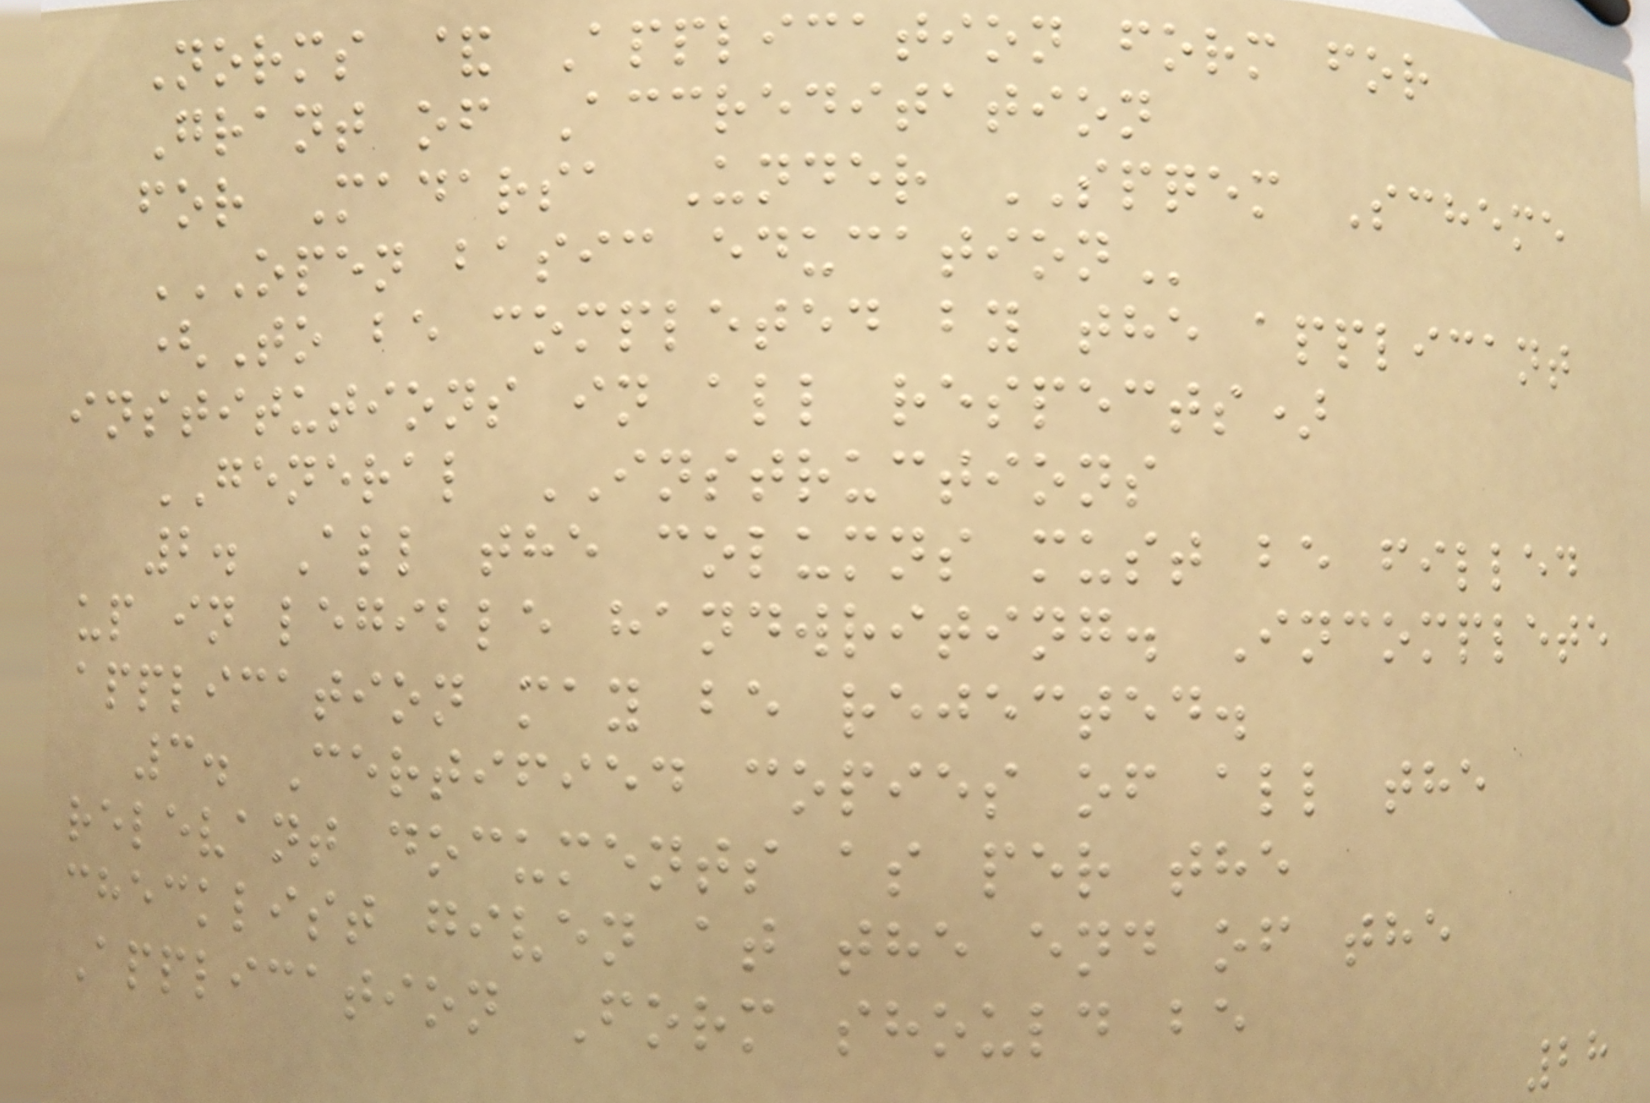Norms & Application form for
Grant of Accreditation
for Madarsa Under SPQEM Scheme
OPEN BASIC EDUCATION
(To be completed by the applicant
institutions in all respects)
GENERAL INSTRUCTIONS
2. All the columns must be filled
up in legible handwriting. Incomplete
application may be rejected.
3. Certified copies of all the
relevant documents as per the
checklist given at the end of the
Application Form should be
28
